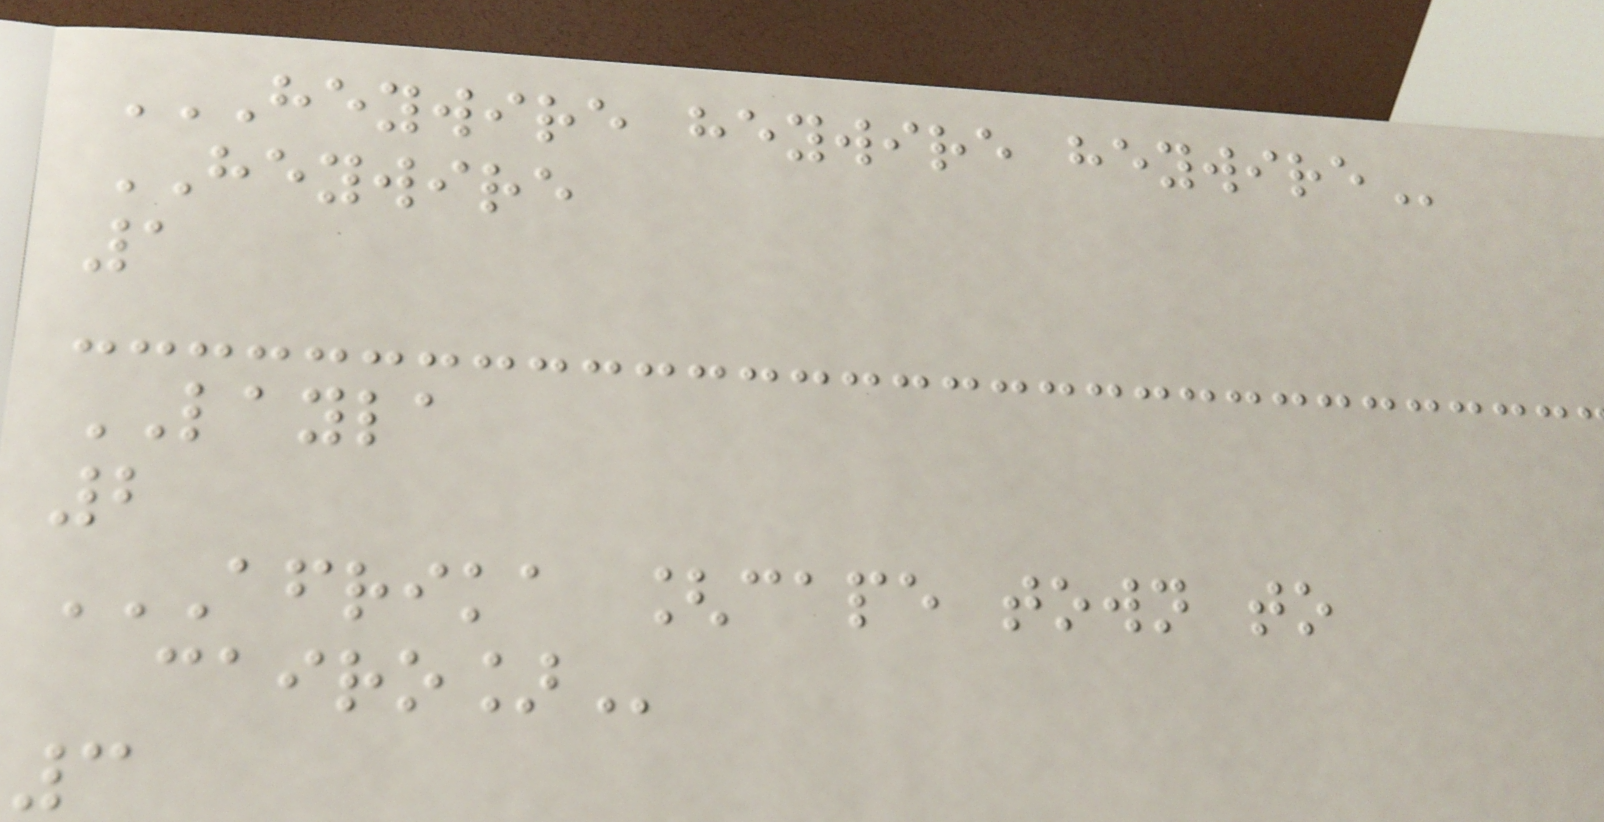HEYWIRE HEYWIRE HEYWIRE
HEYWIRE
1
LAYLA
2
AFRIKA [CAPE TOWN TO
CAIRO]
3
